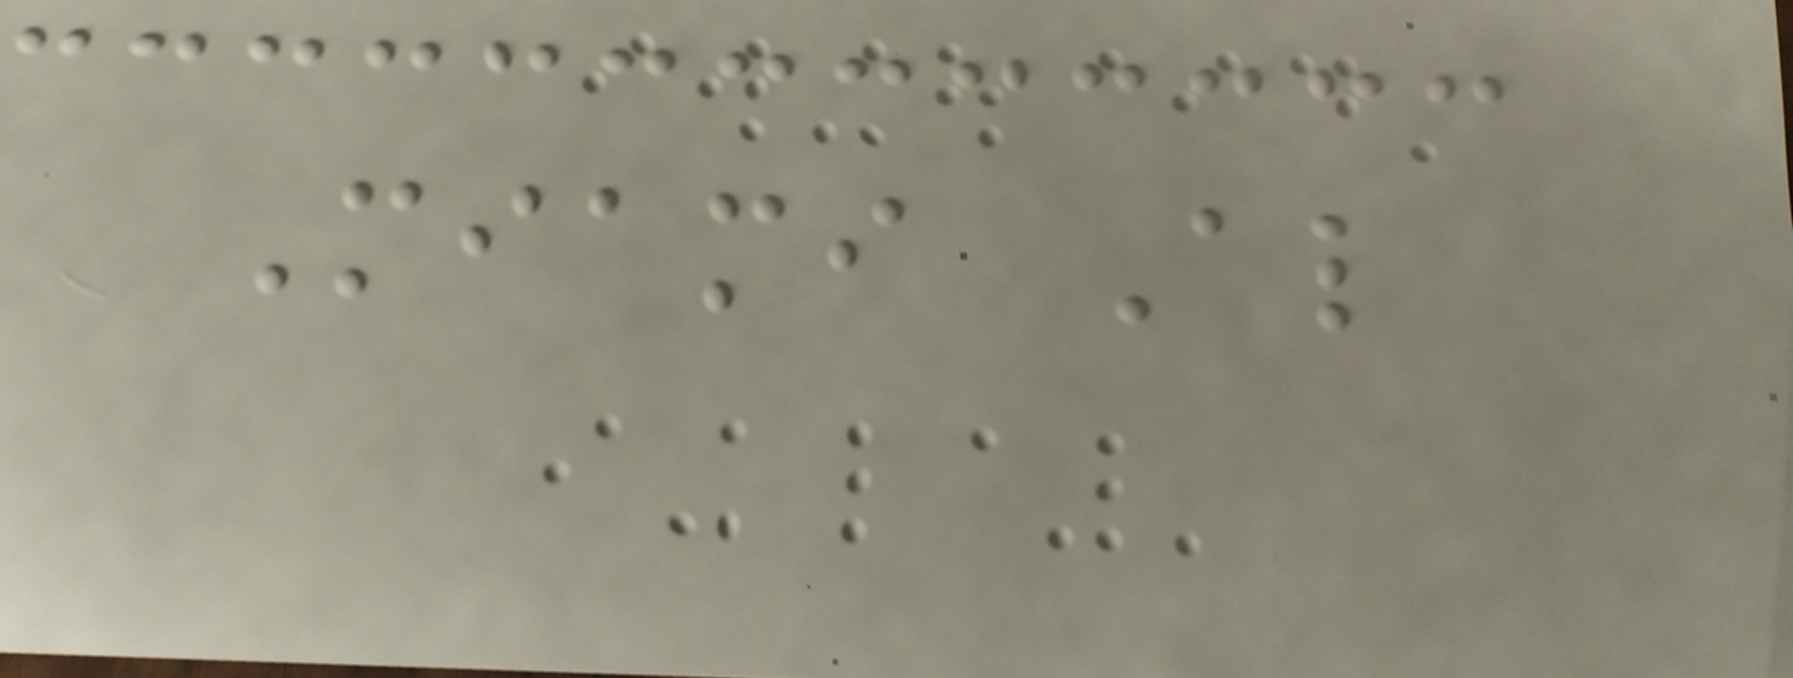Miami Al
